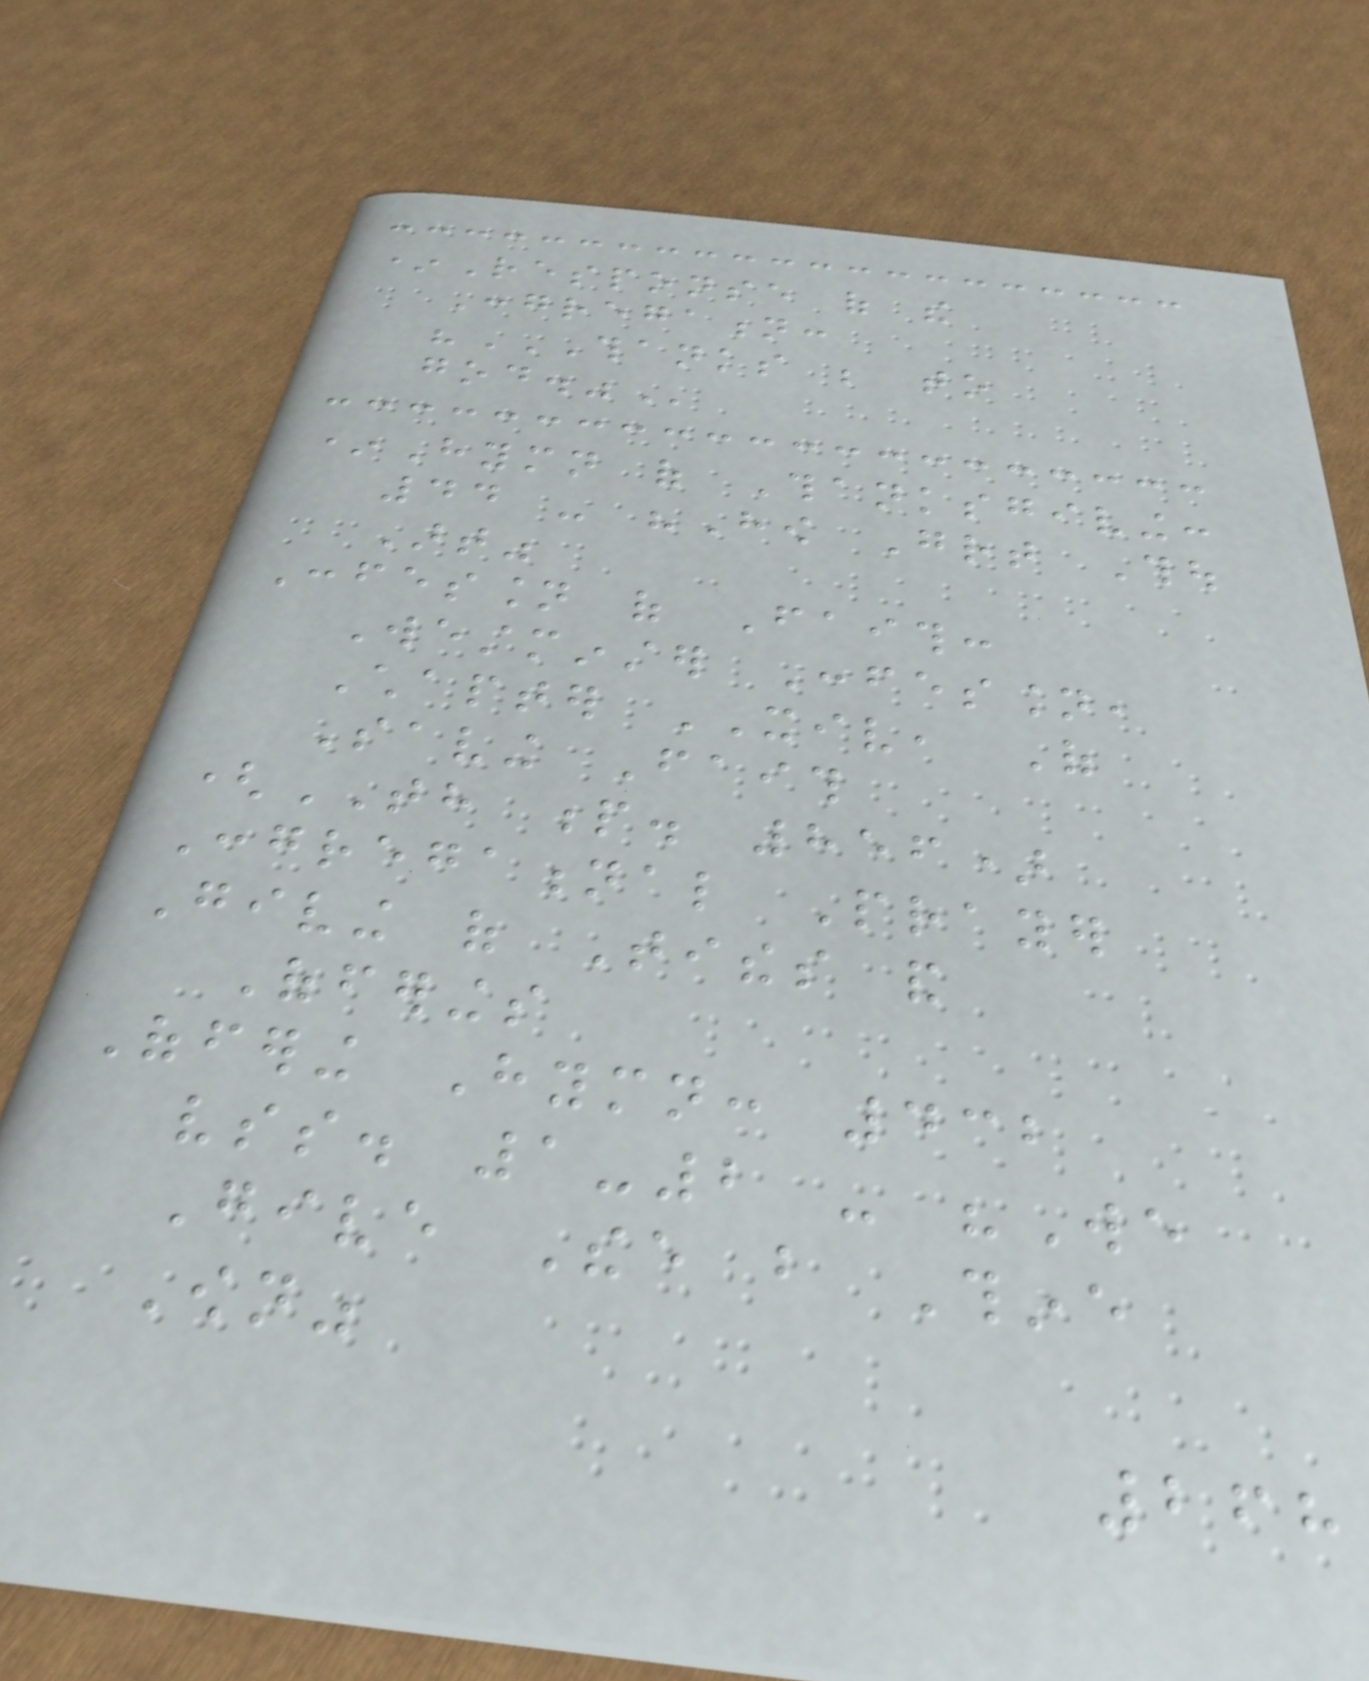*Response of the
Congregation:
"THANKS BE TO
GOD."
*Hymn of Thanksgiving:
44 - "How Great Thou
Art"
Confession of Faith:
Westminster Confession,
Chapter XIV, Of
Saving Faith
(TH p. 856)
Congregational Prayer
Giving of Tithes and
Offerings
Offering Hymn: 432
vss. 1-2 - "We
Give Thee but Thine
Own"
268
